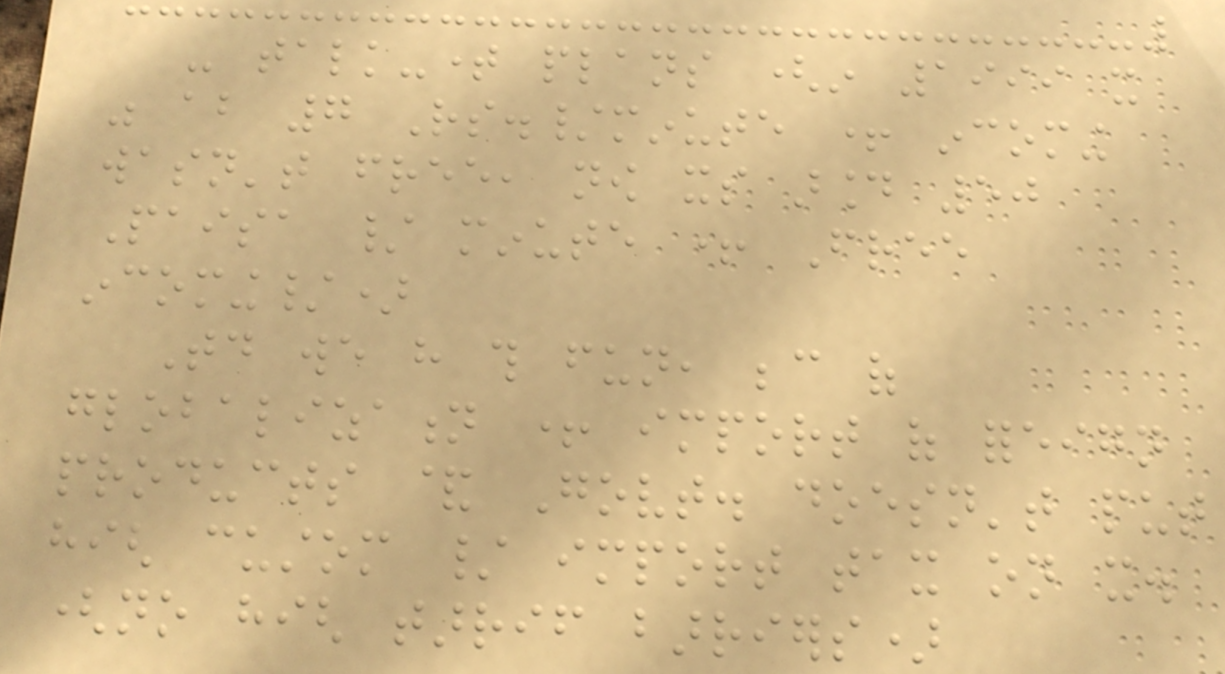- talk-time plans (in 1999 it
was about 7 Rs./minute + incoming
wasn't free, now its around 50
Paisa / minute + Free
incoming/)
Today we have this fun, because of
globalization + import of foreign
products & Govt. doesn't put
high custom / import tax on it.
(no high tarrif barriers)
